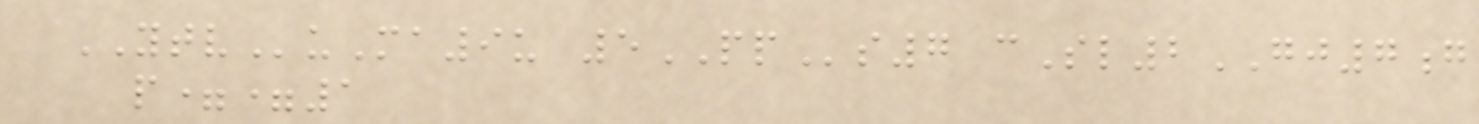YTVuMa9u 5PPs7 cSl2GJ7g
p==1
